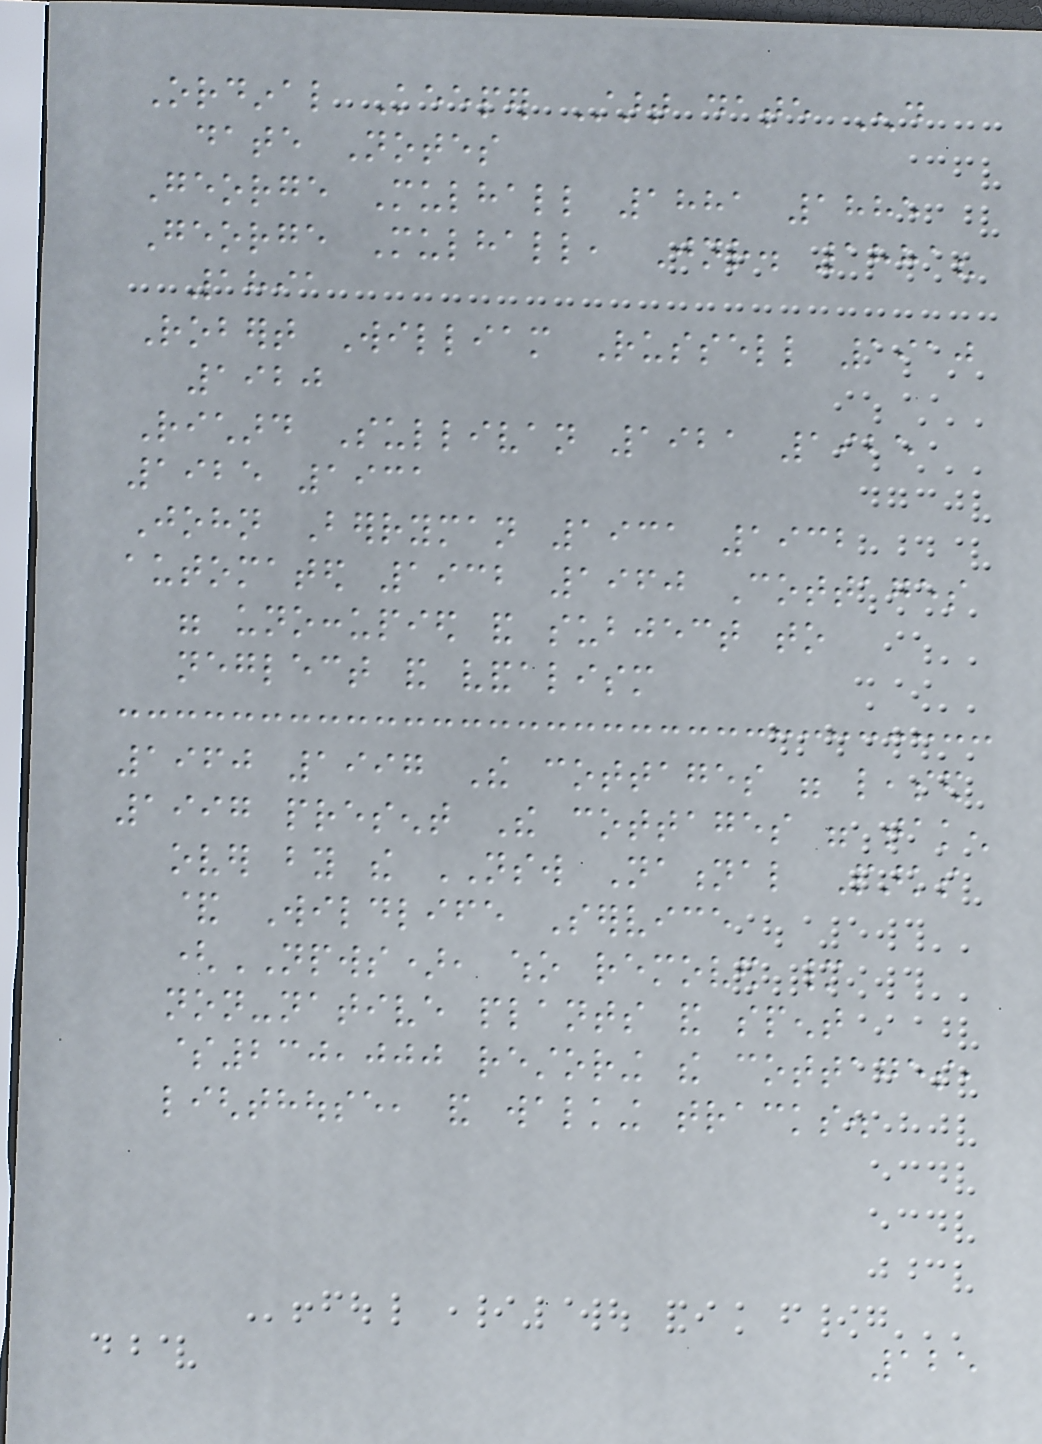Ordinal Keeper Start date End
date Notes
George Mulhall 1881 1885
George Mulhall, Jnr. 1881?
1891
Robert William Russell 1910
1920
Richard Sullivan 1921 1925
1925 1931
John Berryman 1931 1932
automated 1932 1960 Cottages
were unoccupied and subject to
neglect and vandalism
1960 1997 The cottages were leased
1997 present The cottages were taken
over by the NSW National Parks
& Wildlife Service
(NPWS), who removed many
non-native plants and spent
$230,000 restoring the cottages,
lighthouse, and walking tracks.
125
